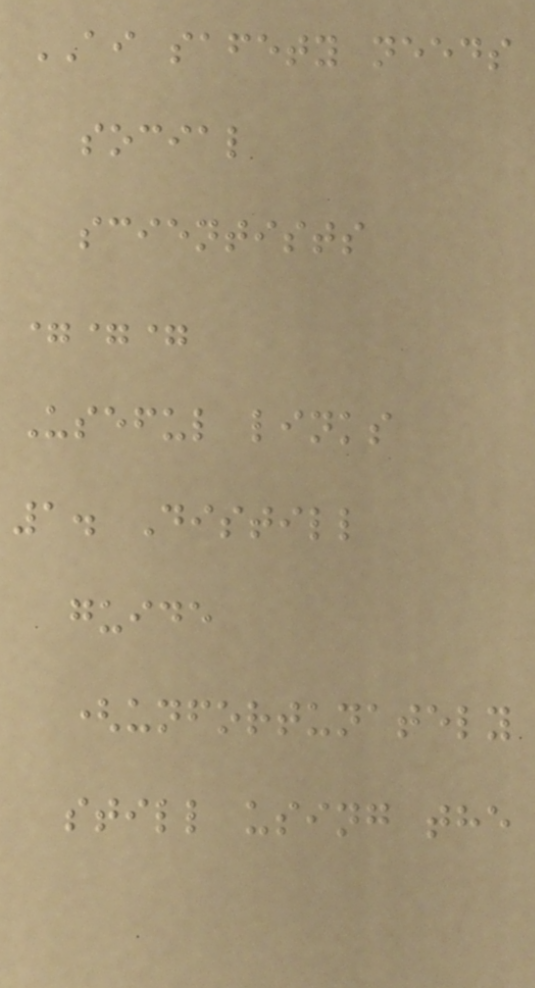AI safety needs
social
scientists
===
Useful links
1. Distill
guide
(unfortunately
still using the
